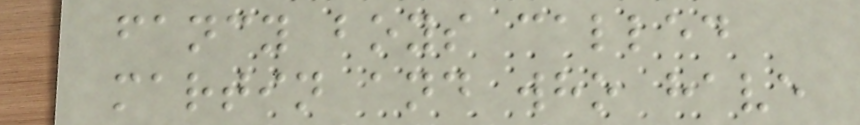fancy boys called
martin and who have
